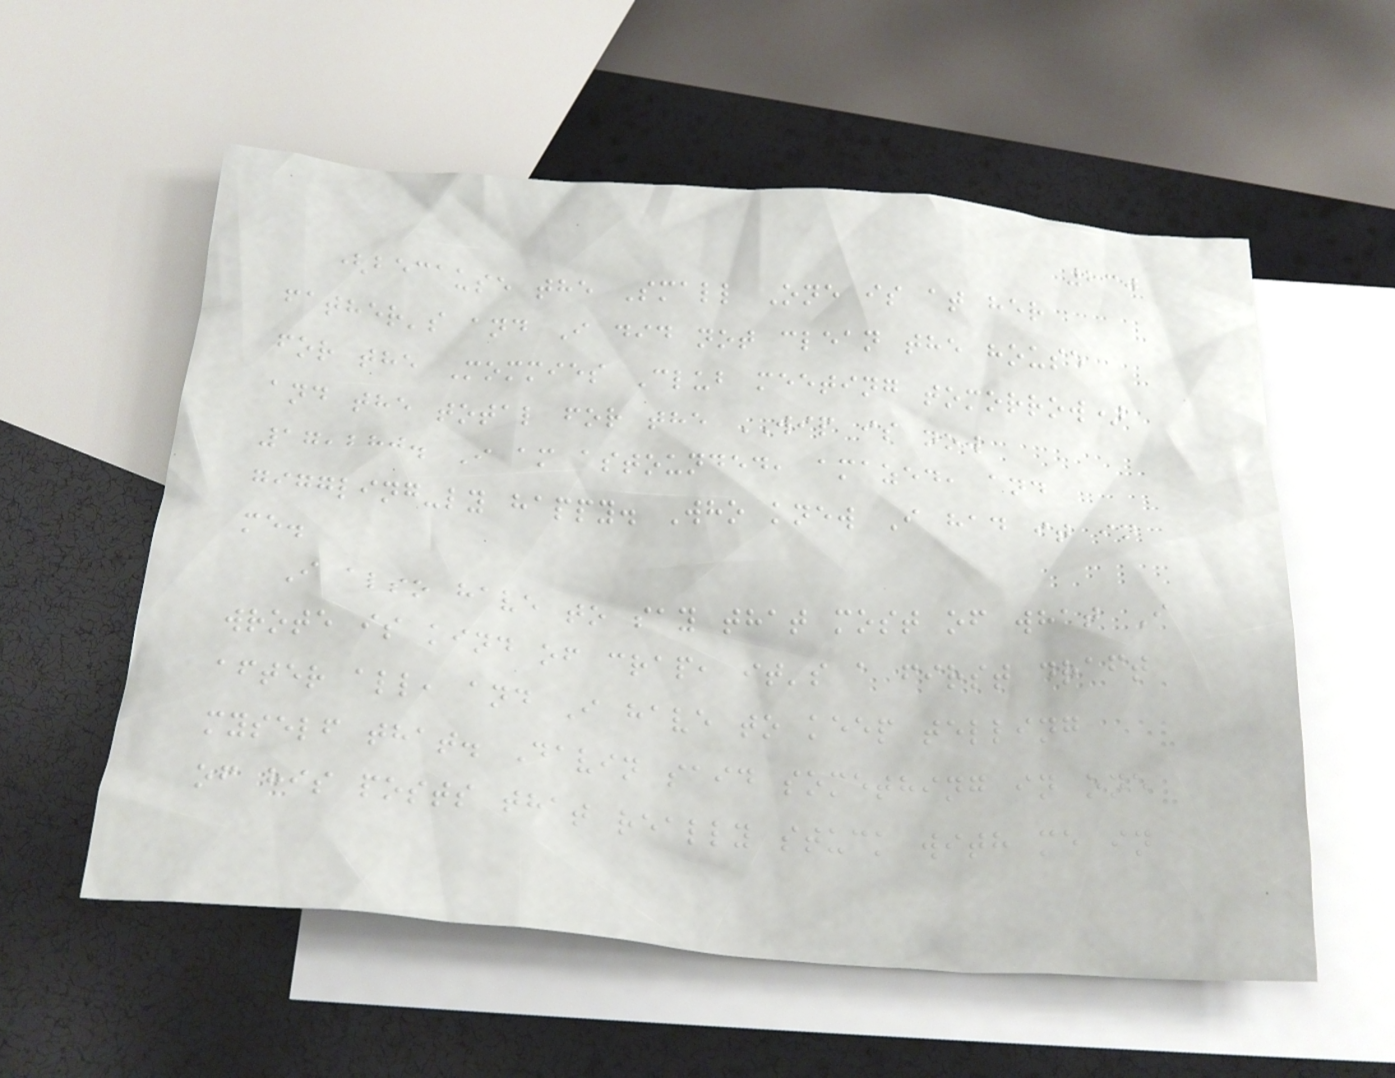230
(because the Small One is at her
father's and I did not clean the house
for the Mommies Club meeting tomorrow)
and the total for the WIP is now
17,280. I am astounded, amazed, and
giggling-ly happy. Who knew I had it in
me.
I also have to say that most of what I
wrote is kind of crap, it's a first draft
after all, and I have to keep telling
myself that. Davin said something in one
of his posts that really stuck with me in
